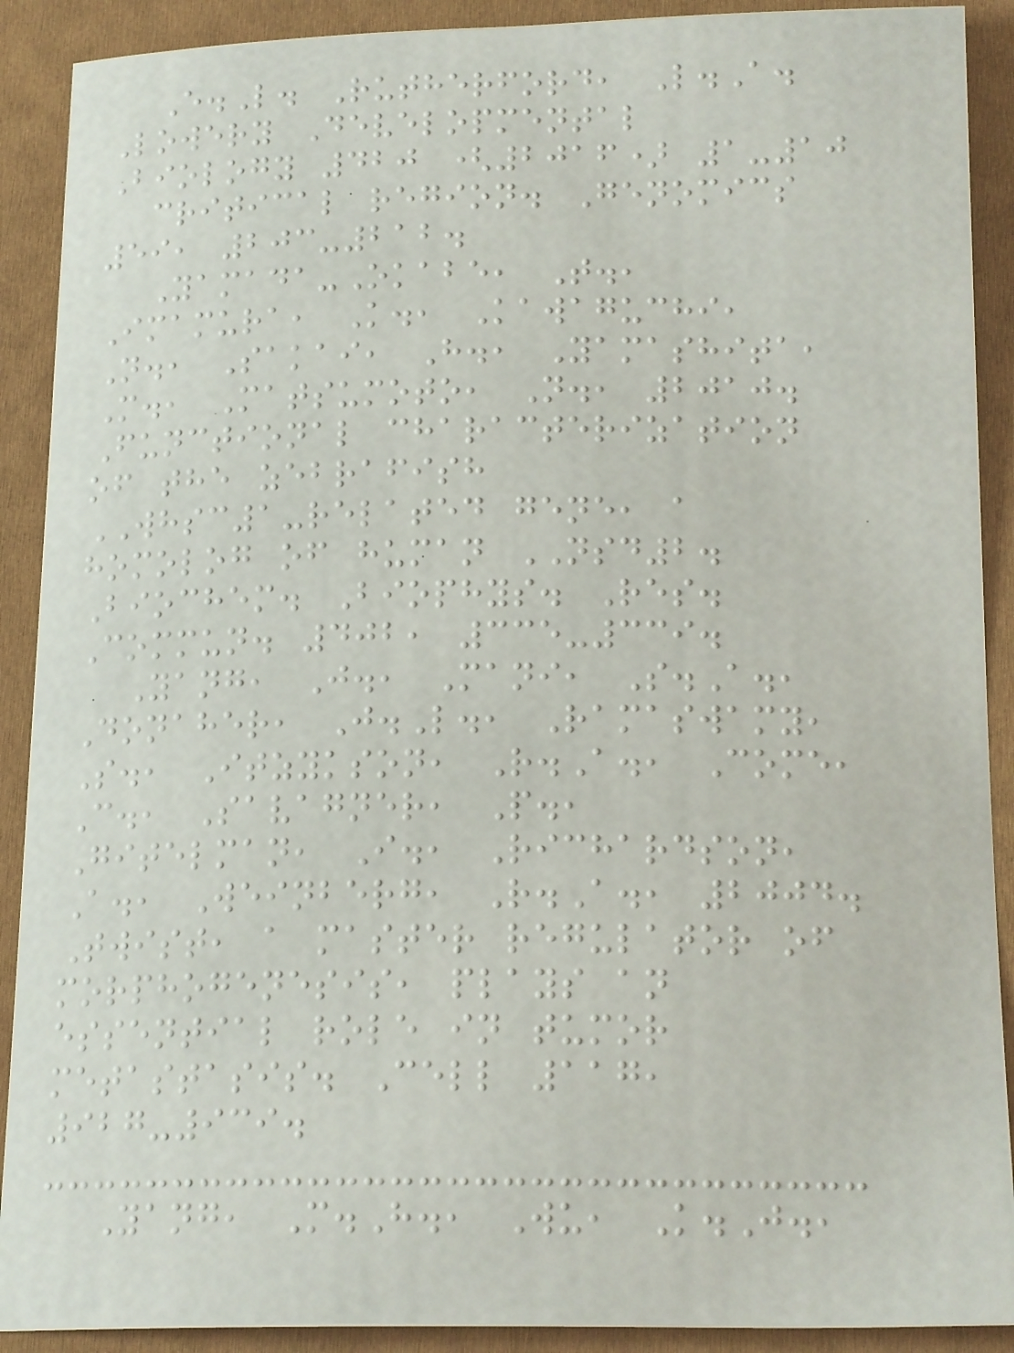E.L. Rutherford, L.A.
Lowery Developmental
Biology 420 (2016) 1-10
critical region. Genomics
59, 203-212.
Yamada-Okabe, T.,
Imamura, K., Kawaguchi,
N., Sakai, H., Yamashita,
M., Matsumoto, N., 2010.
Functional characterization
of the zebrafish
WHSC1-related gene, a
homolog of human NSD2.
Biochem. Biophys. Res.
Commun. 402, 335-339.
Yang, J., Mani, S.A.,
Donaher, J.L., Ramaswamy,
S., Itzykson, R.A., Come,
C., Savagner, P.,
Gitelman, I., Richardson,
A., Weinberg, R.A., 2004.
Twist, a master regulator of
morphogenesis, plays an
essential role in tumor
metastasis. Cell 117,
927-939.
Yang, M.H., Wu, K.J.,
